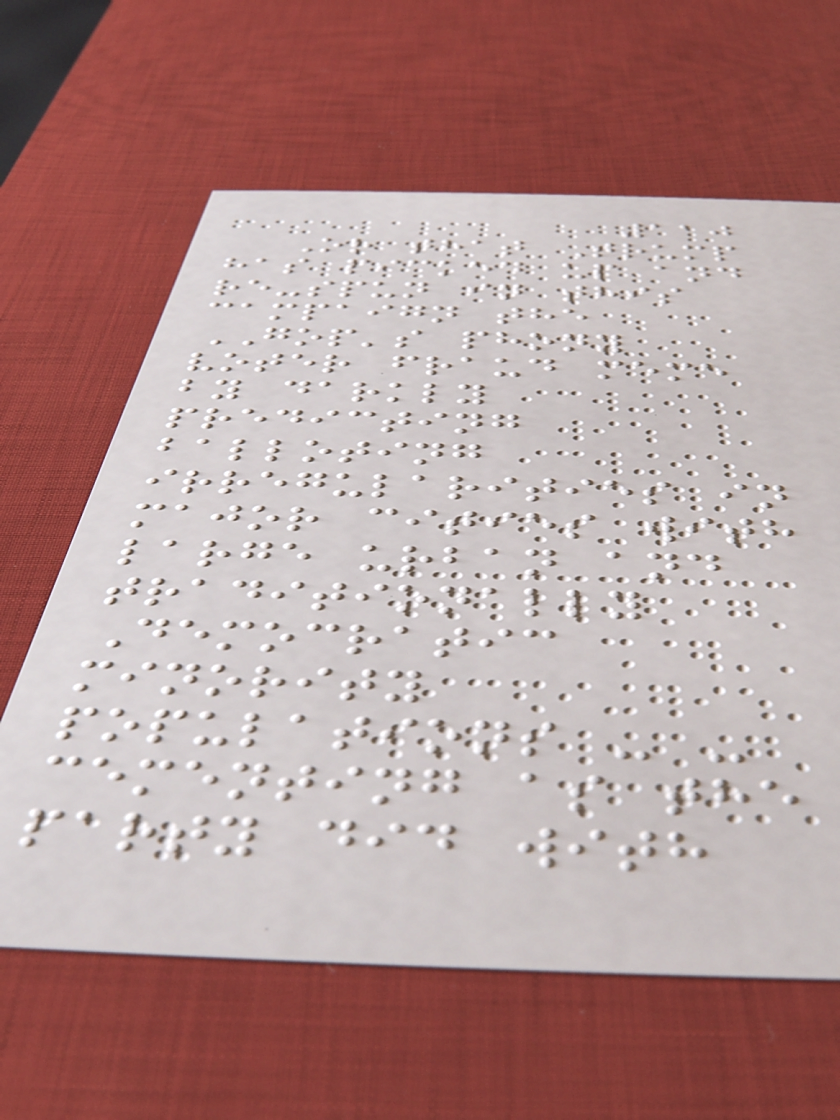110
Or that Trump
has picked up and
re-spun in this
campaign the
GOP's phony
voter fraud meme
by darkly
predicting
balloting
irregularities in
major cities with
large urban and
traditionally
Democratic
minority
populations - -
cementing as the
party did with
